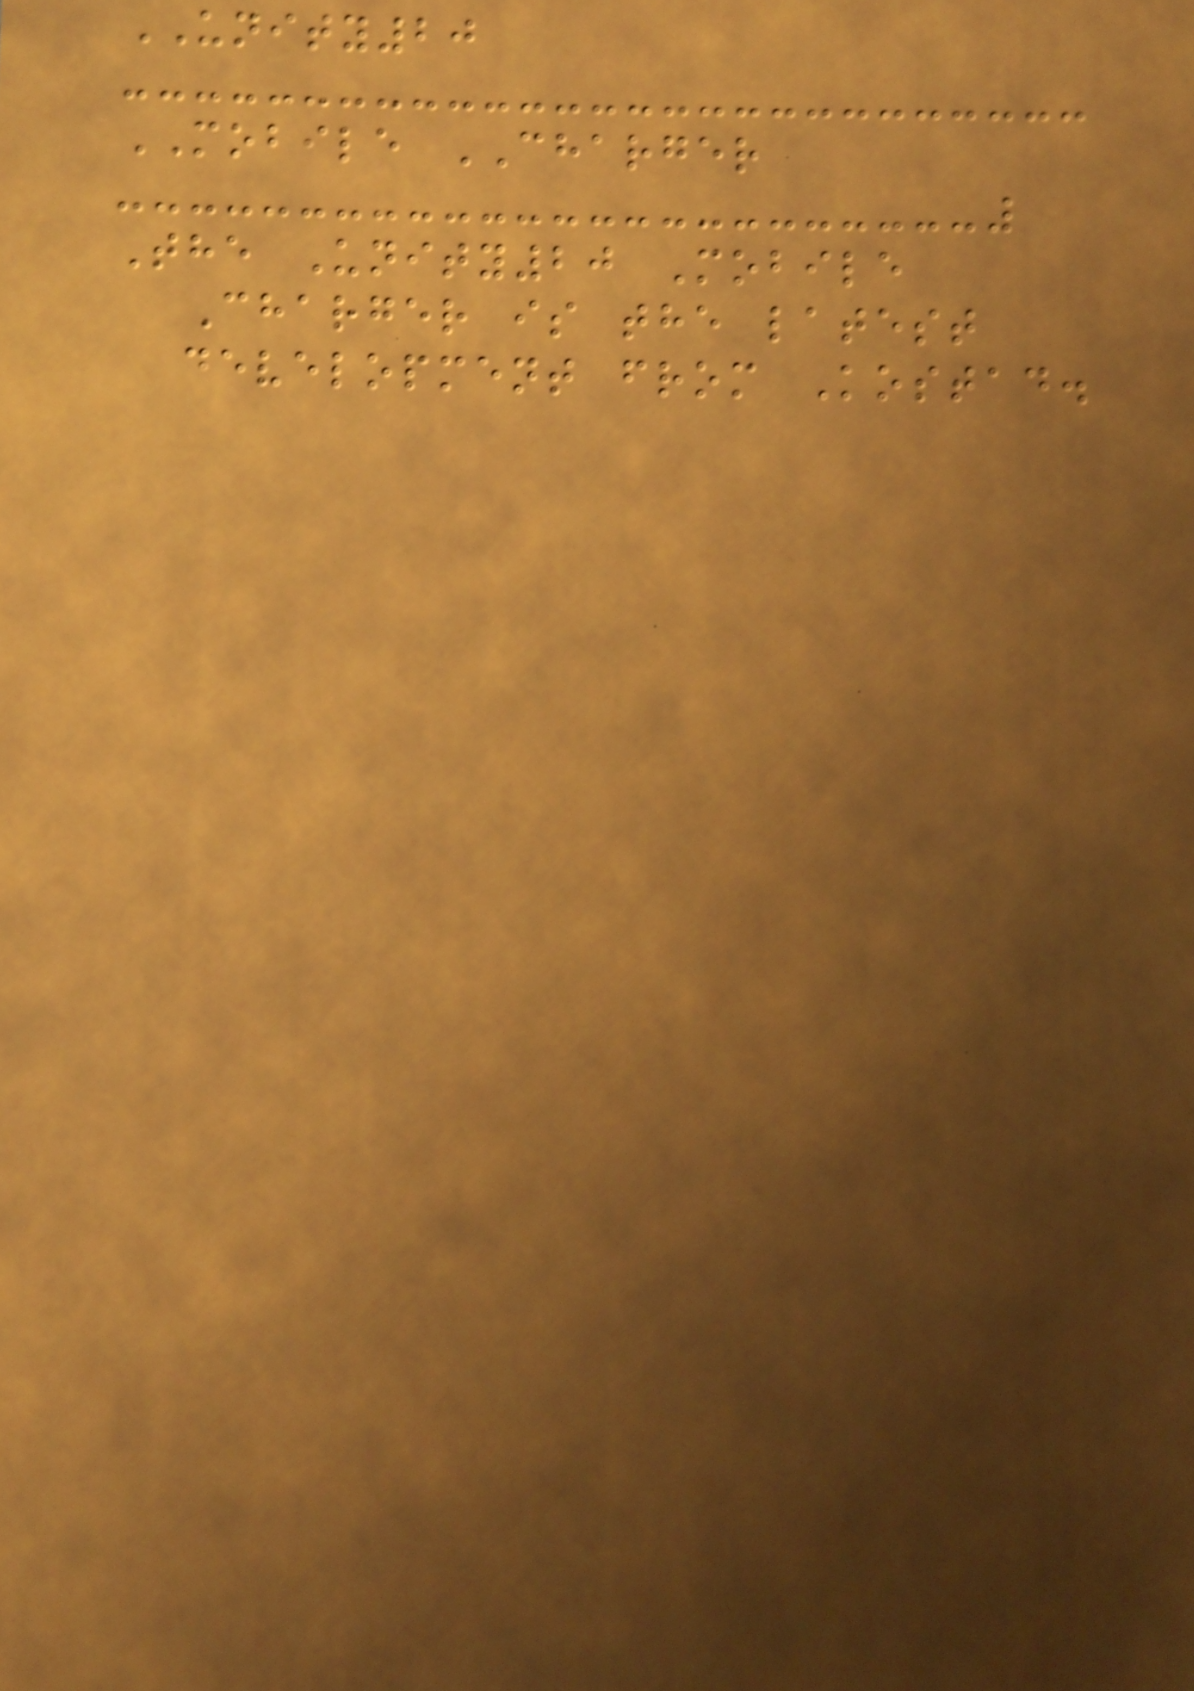UNITY20
MOBILE CHARGER
The Unity20 Mobile
Charger is the latest
development from Kostad.
